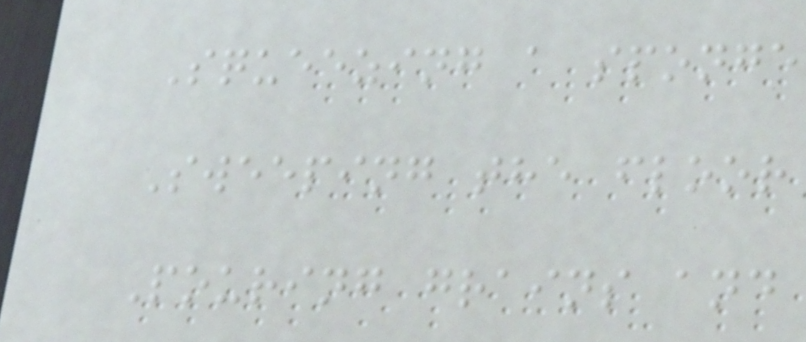Squeezing a sponge
Sweeping the floor
Pouring grains and
